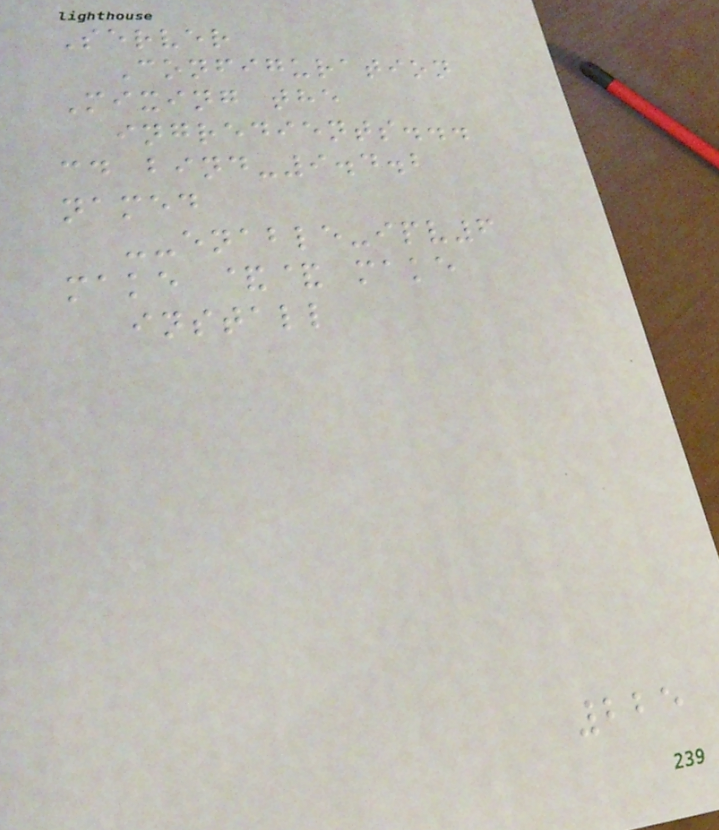Server
Configuration
Mixing the
ingredients...
cd bind-9.4.2
named
--enable-ipv6
make && make
install
225
